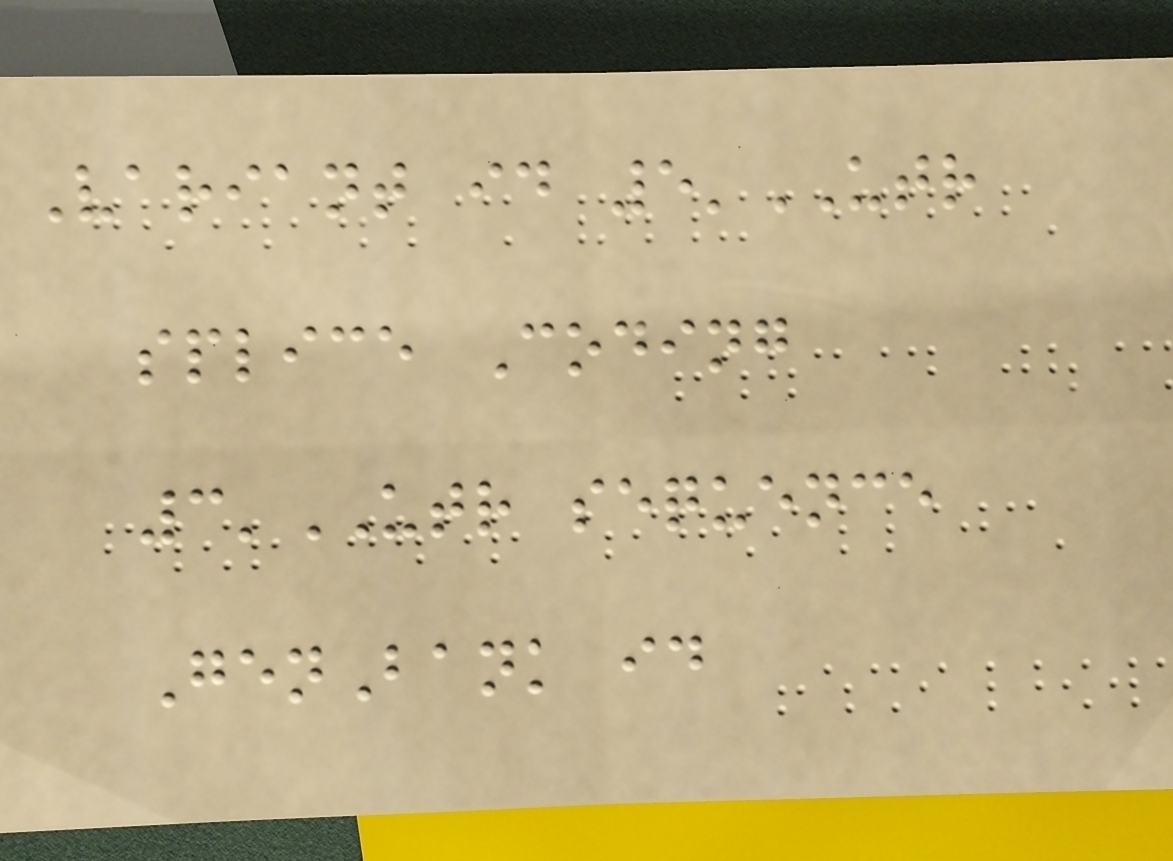Variant id 5'UTR
splice Coding
3'UTR sequence
GenBank id
